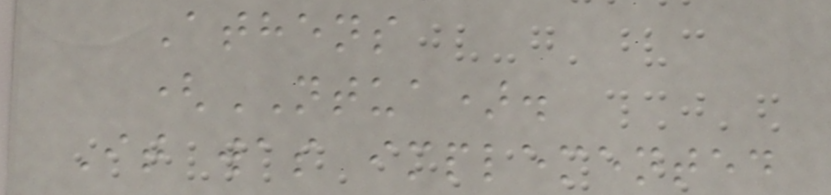Athens
(NTUA).
It was implemented
